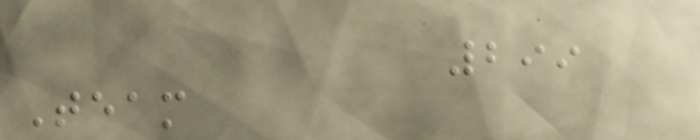299
Team
